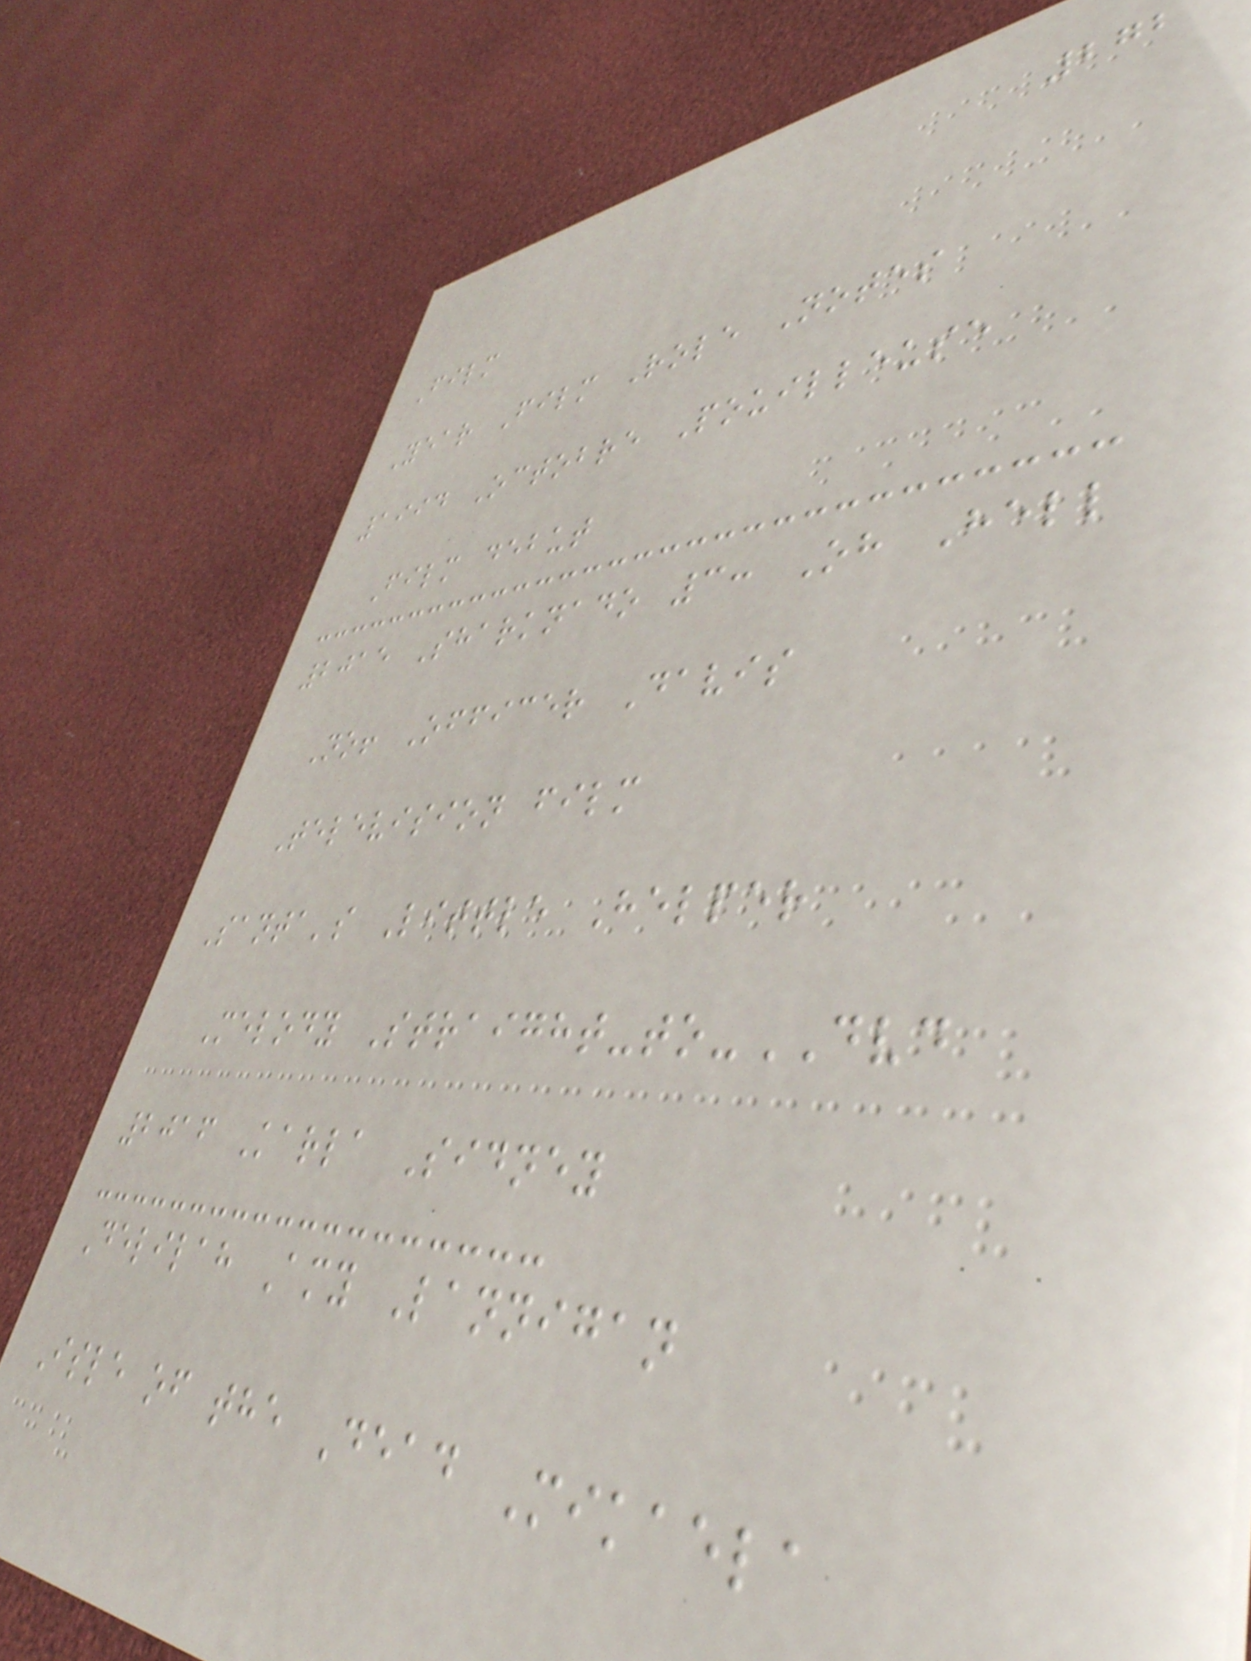272
Film
Year Film Role Notes
1994 Octobre Pouilleuse
Film debut
2015 Sharknado 3: Oh Hell
No! Officer Davis
Television film
Santa's Little Helper
Melody Straight-to-DVD
2016 Karla Sidney
Delilah Amy Lannigan
Isle of the Dead Mikaela
